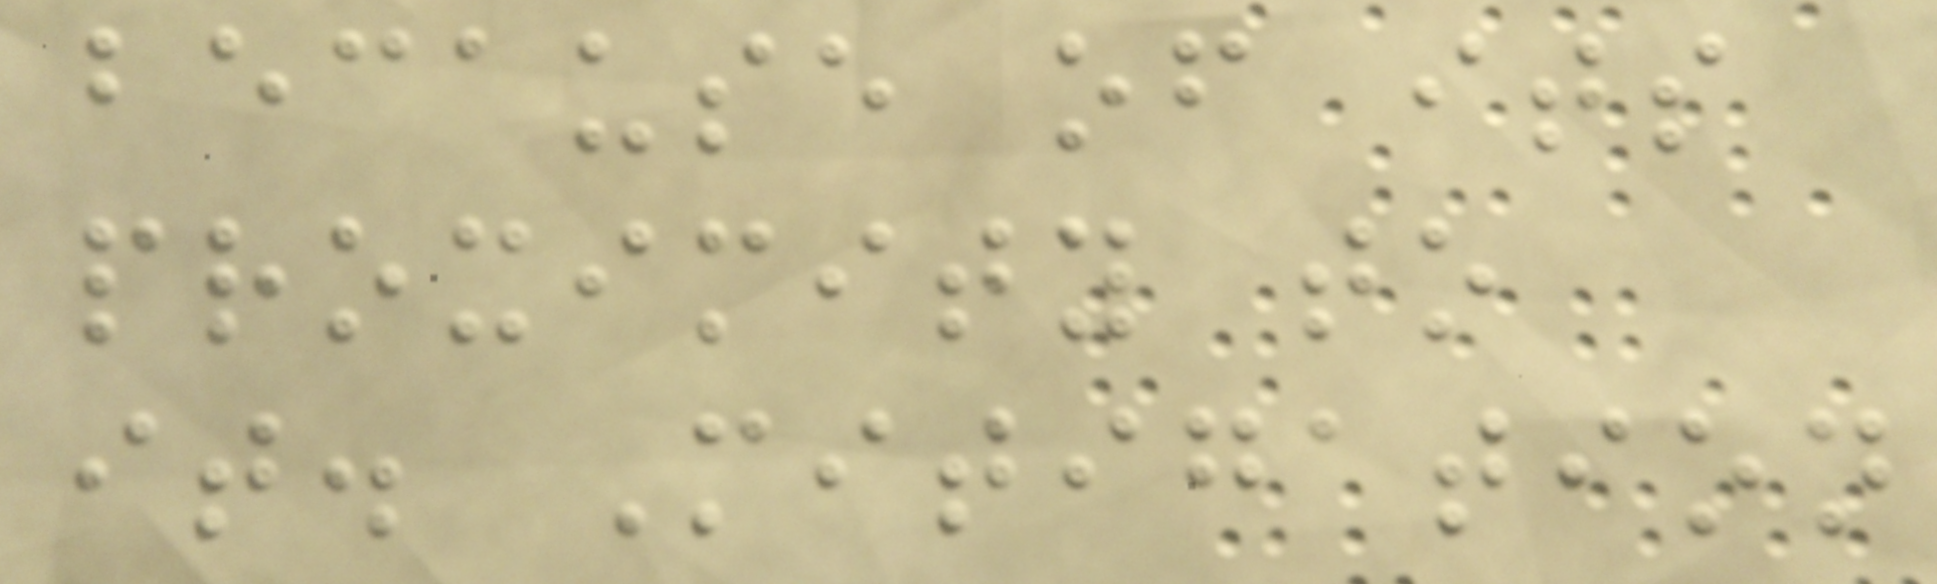because of its
proximity to
it. Mitigation
